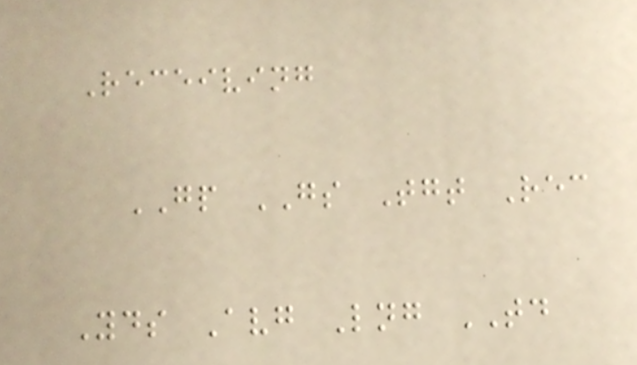Receiving
GP GS Tgt Rec
Yds Avg Lng TD
